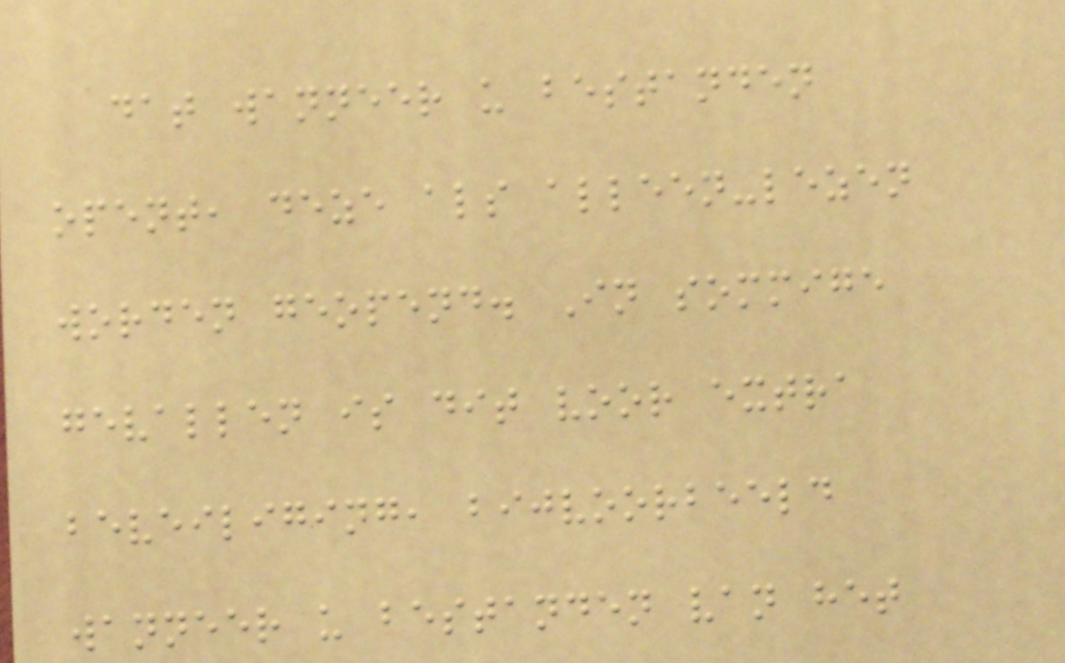dat wanneer u bestanden
opent, deze als alleen-lezen
worden geopend. In sommige
gevallen is dit voor extra
beveiliging, bijvoorbeeld
wanneer u bestanden van het
